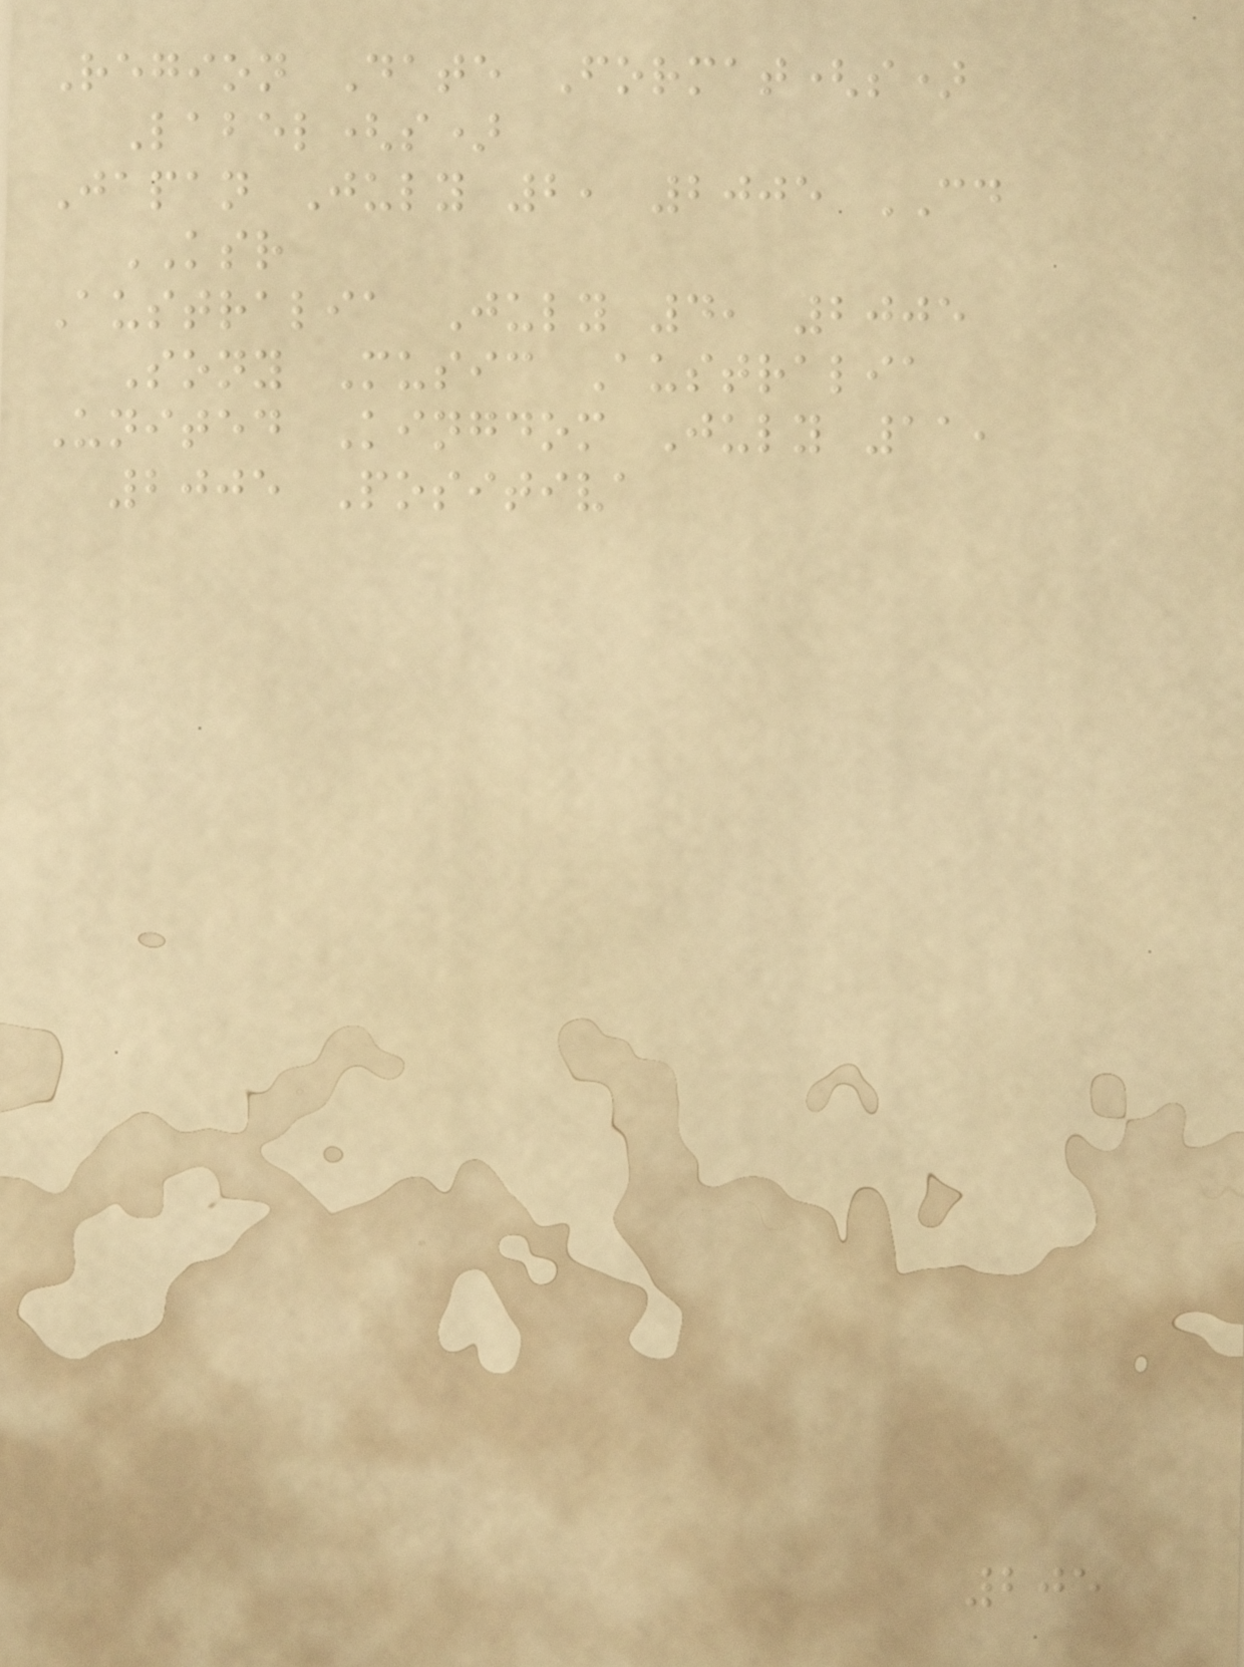Region Date Format(s)
Label(s)
Japan July 2, 2005 CD
KSR
Australia July 4, 2005
Sony Music Australia
United Kingdom July 11,
2005 Positiva
205
